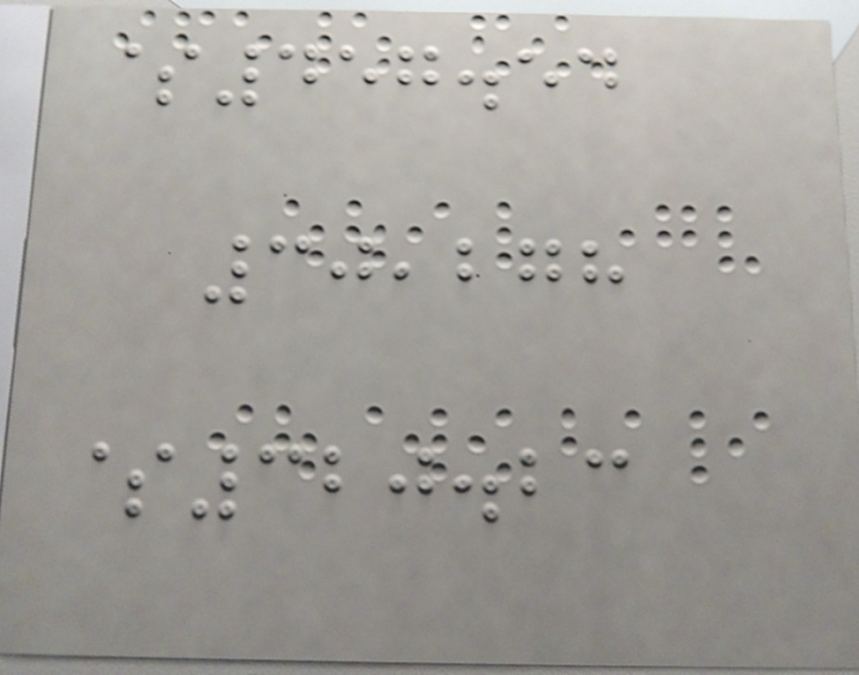$457.54
30,278
$320.23
